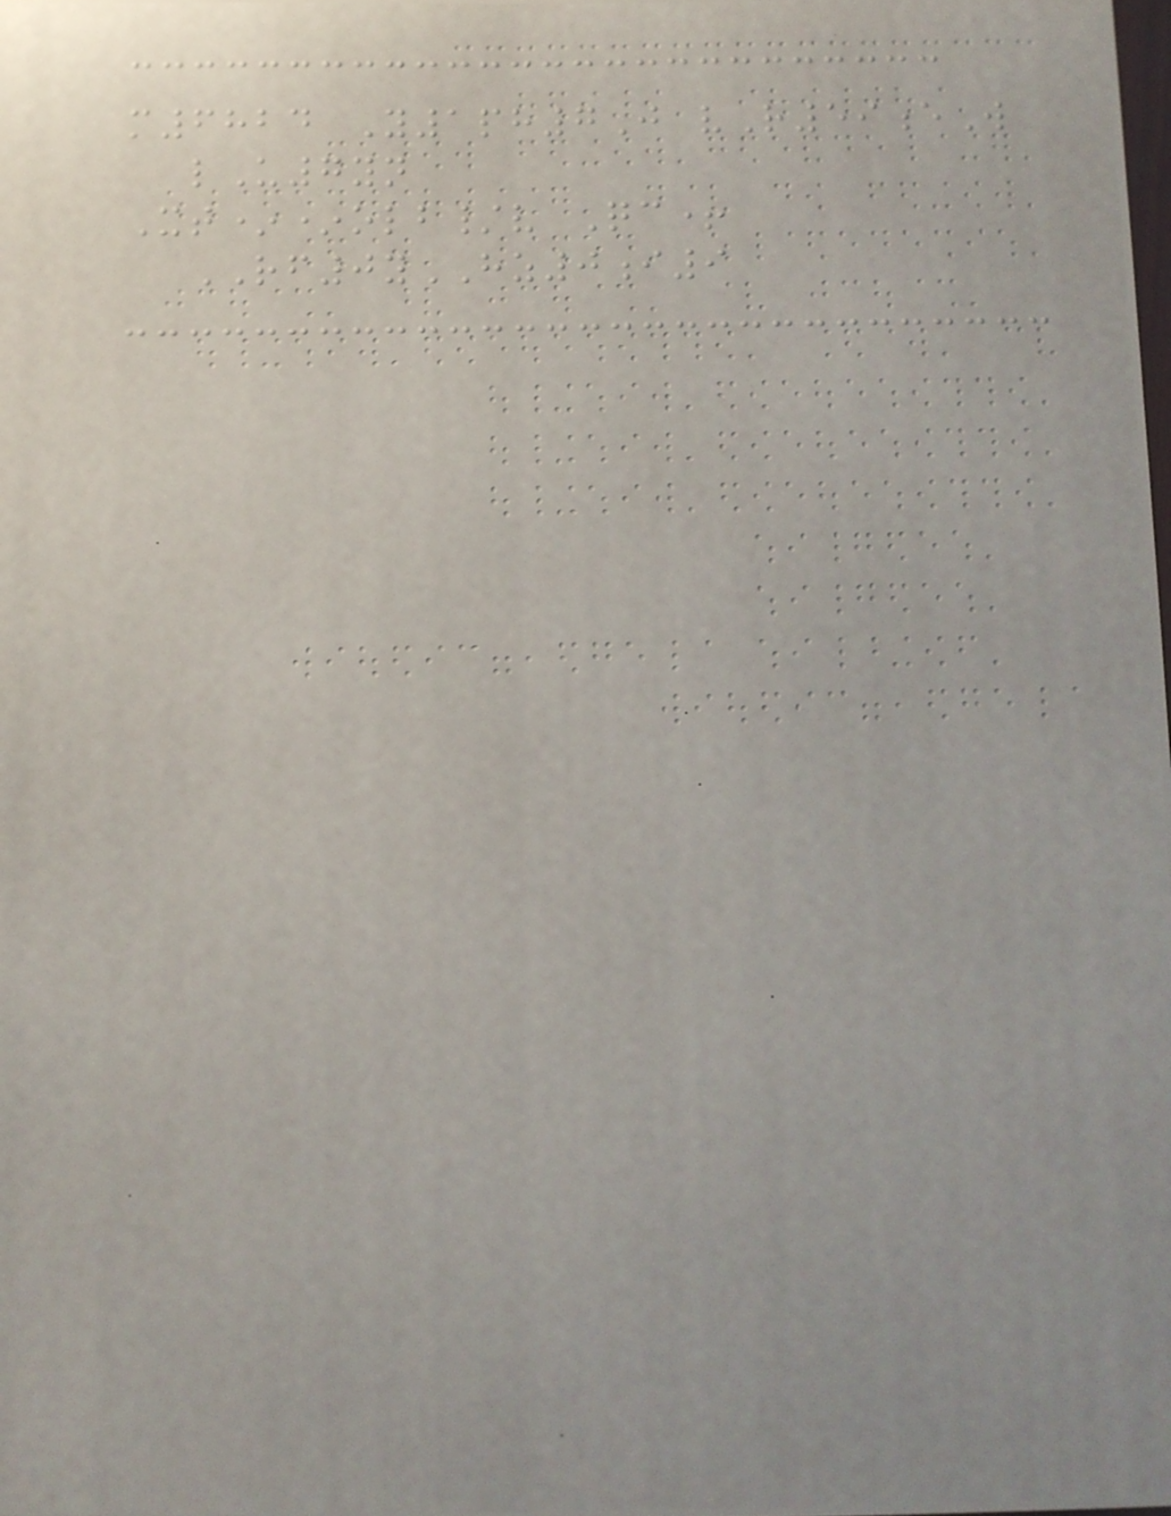m6824 Y1ph7J vR59eW
lU7yn
Xt**olb/v Qc+
RF0yHZ0i9
